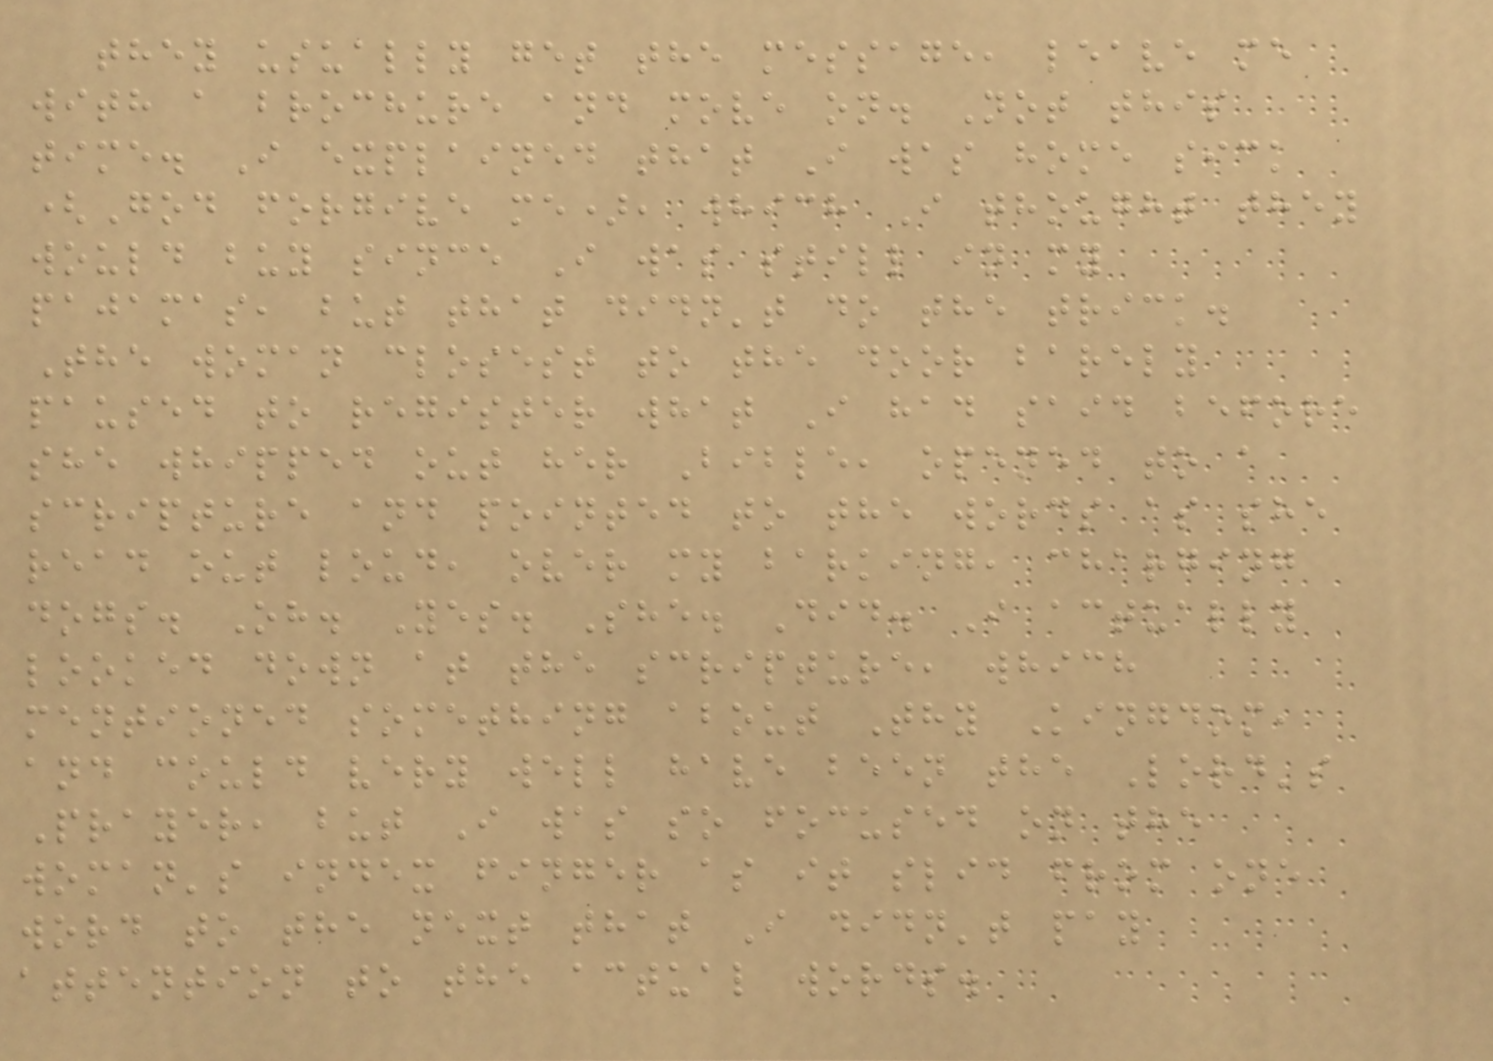they usually get the message, leave me
with a brochure and move on. Not this
time. I explained that I was home sick
(God forgive me), which I thought they
would buy since I was still in my
pajamas, but that didn't do the trick.
The woman closest to the door barely
paused to register what I had said before
she whipped out her Bible, opened to a
scripture and pointed to the words as she
read out loud, over my barking, charging
dogs. Oh. Yes. She. Did. I actually
looked down at the scripture, which
mentioned something about Thy Kingdom,
and could very well have been the Lord's
Prayer, but I was so focused on the
woman's index finger as it slid from one
word to the next that I didn't pay
attention to the actual words.
